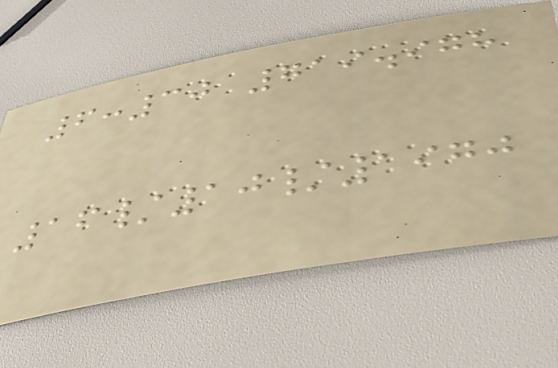6:30 719.978
16/10/1970
